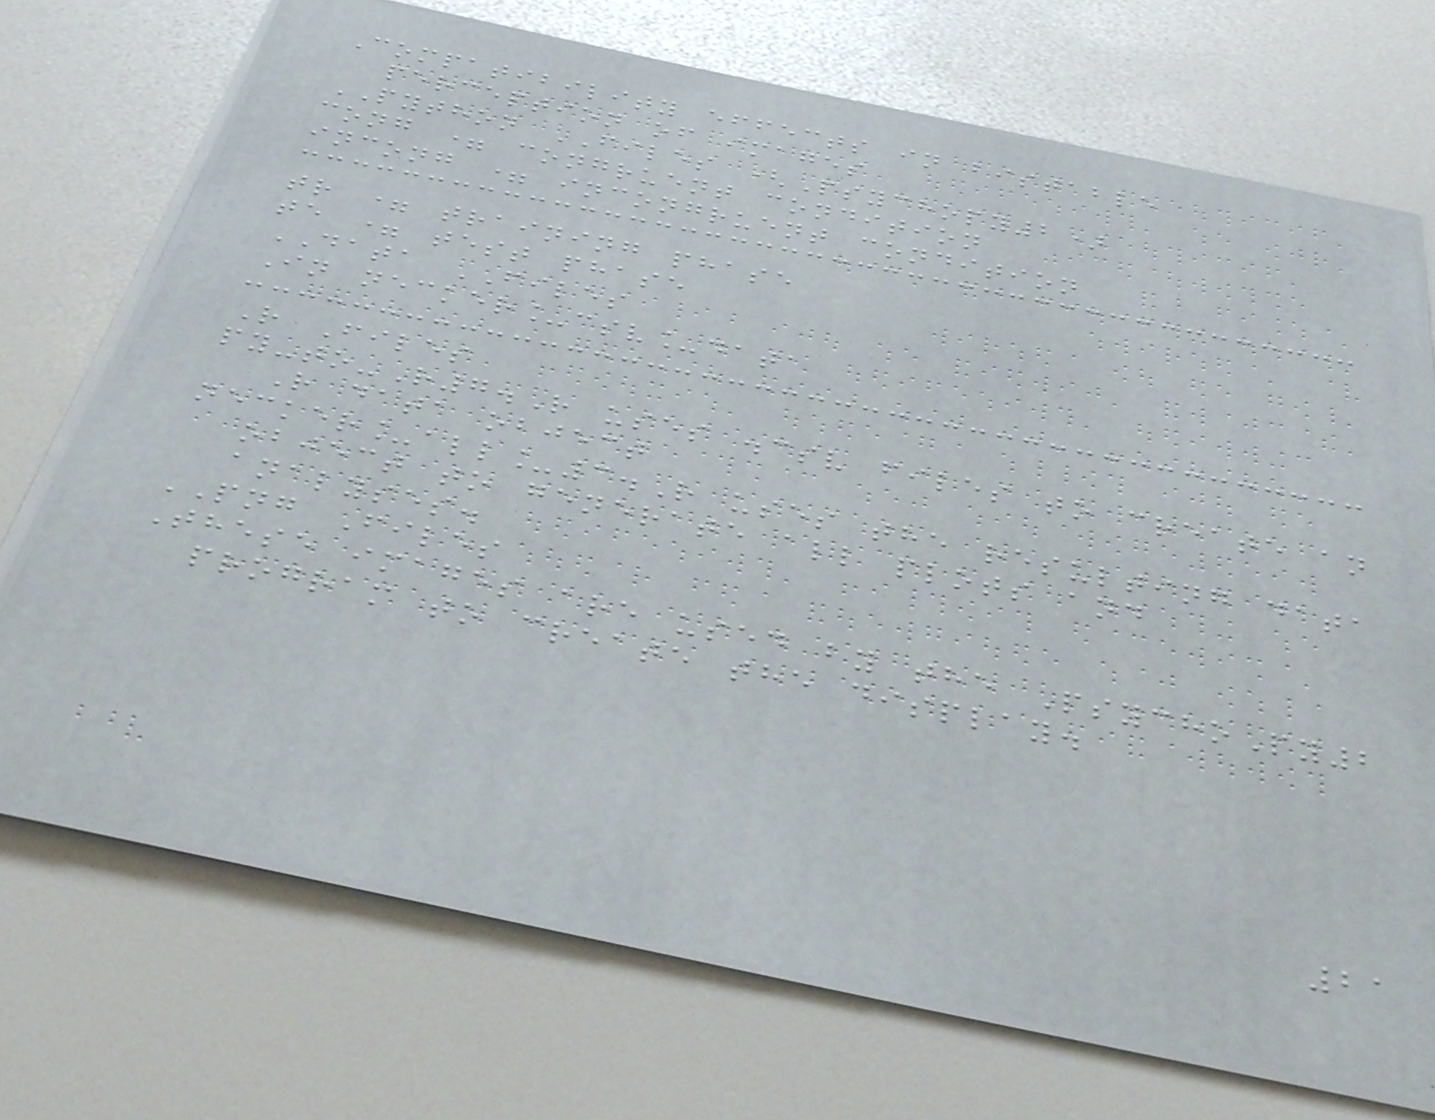Compatibility effects in bistable
perception of images
PYTHON FILES (Psychopy2)
cong = congruent condition
incong = incongruent condition
tr = training phase
te = test phase
DATA FILES
In necker_csv_data
R Files
py-to-R7.R uses .csv files to create an
R data object
necker_all_3.R uses the resulting data
object to generate all plots and
analyses.
PNG Files
These images are used by the PsychoPy2
program to create the display.
21
